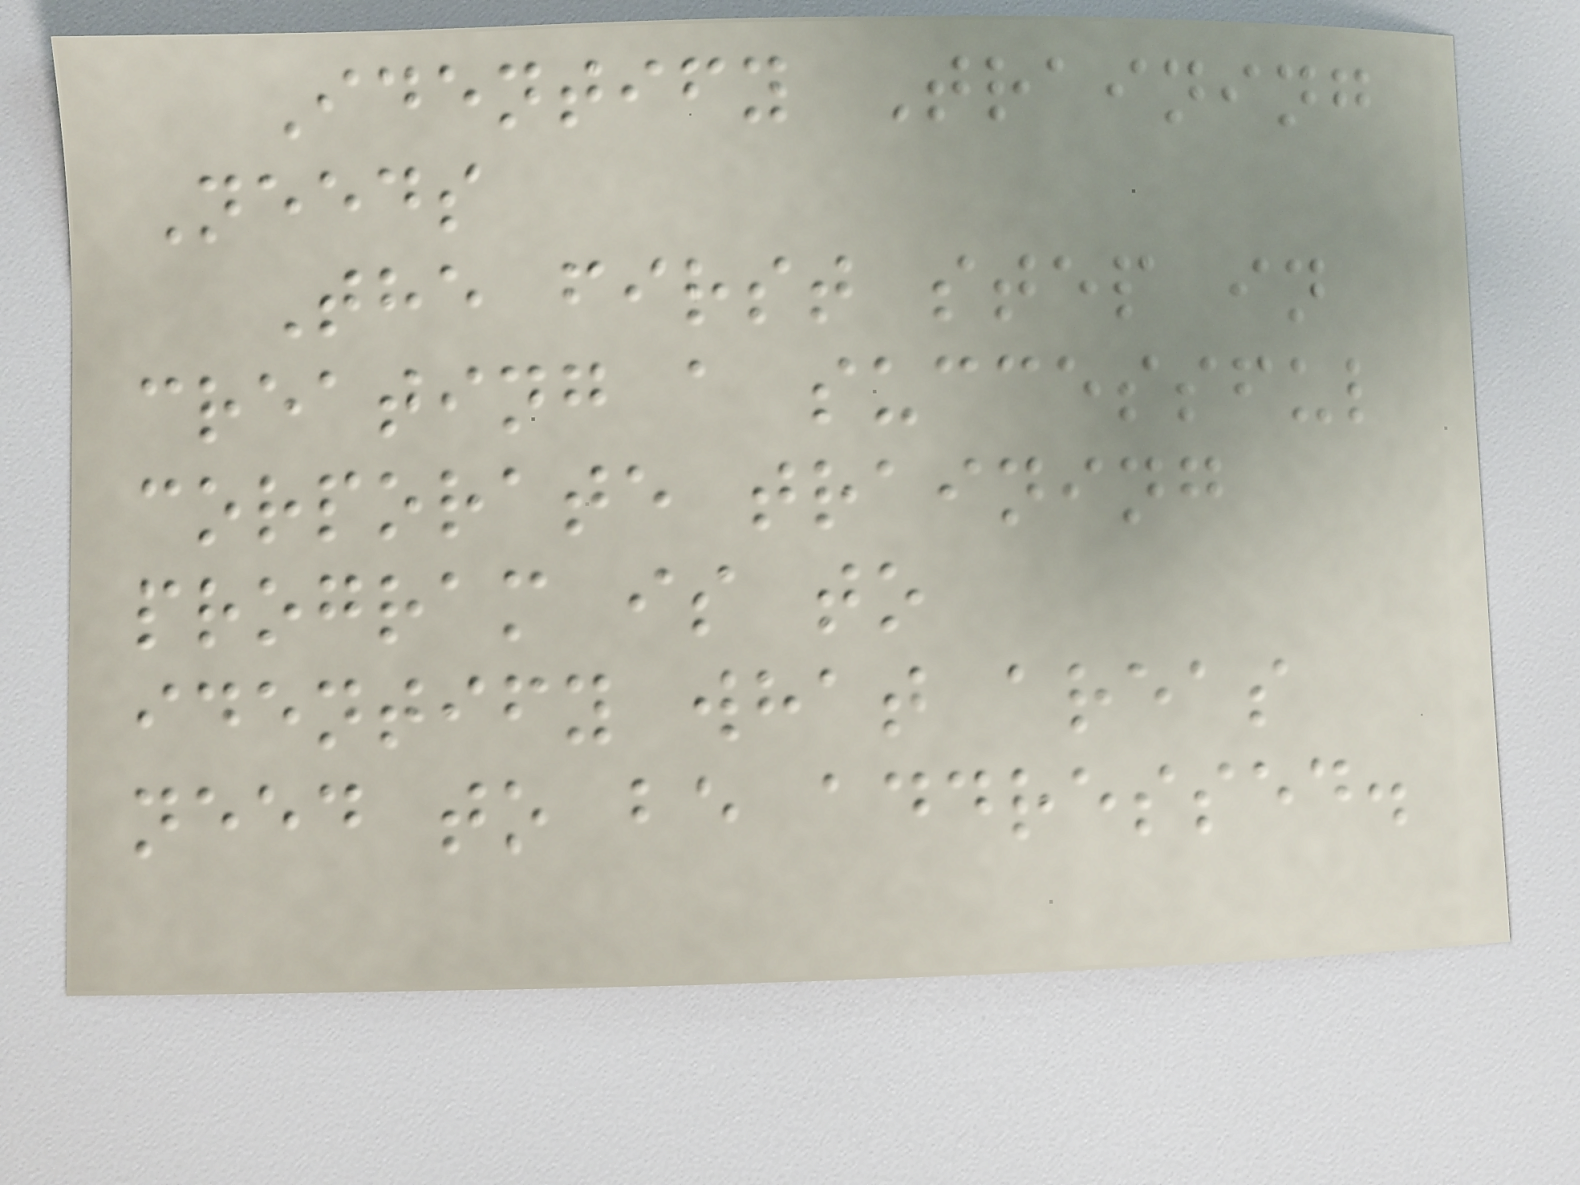Identify Training
Needs
The first step in
creating a successful
corporate training
program is to
identify what areas
need to be addressed.
